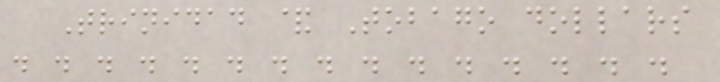Trinidad & Tobago dollars
. . . . . . . . . . . . . . .
